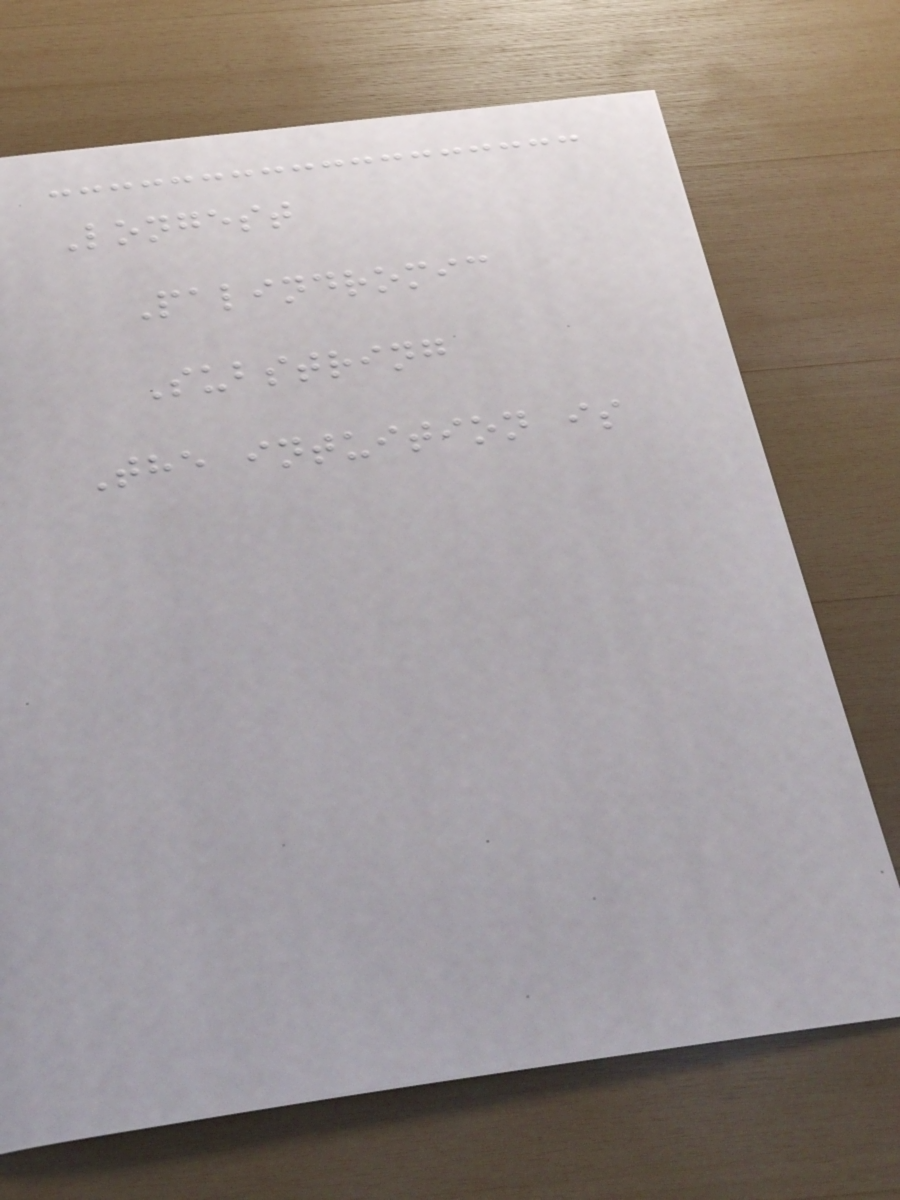Longest
Palindromic
Substring
The intuition is
